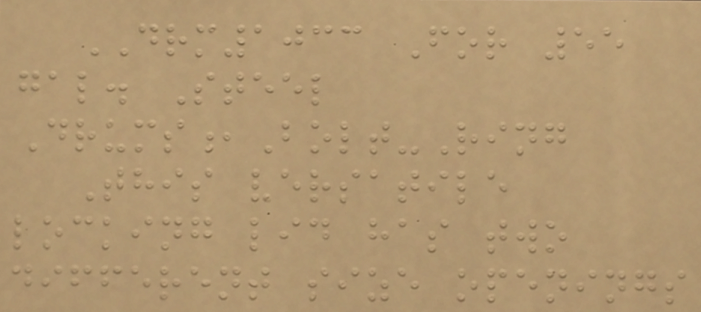DRM1033 For 55
gal. Steel
Drums,Bolt-Ring
This versatile
locking lid has two
different size openings
